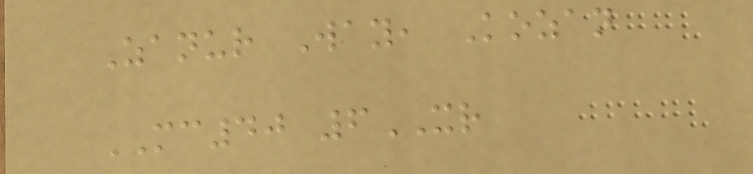Zanur Way, Kozan
MC40 6XR
